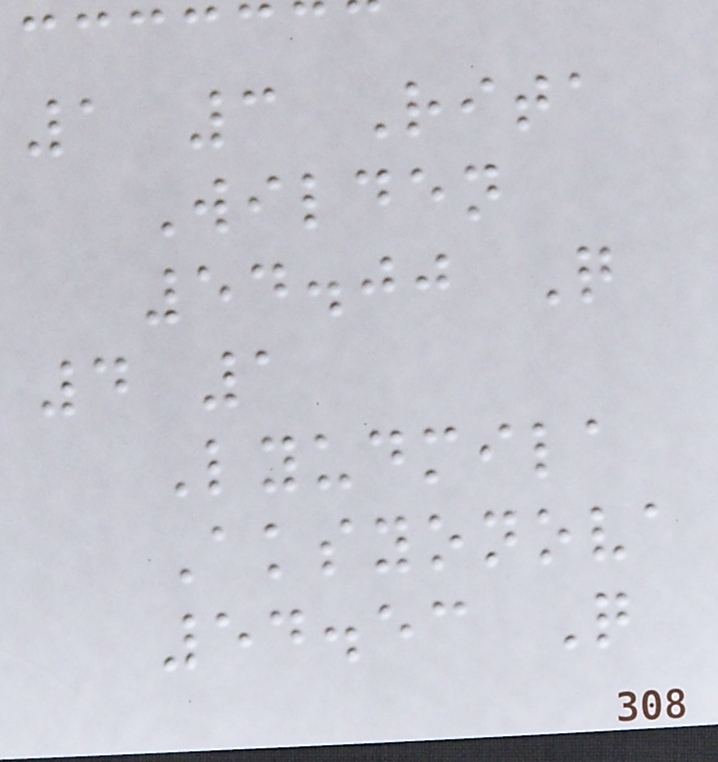1 3 Rita
Wilden
54.00 Q
4 1
Lyudmila
Aksyonova
54.53 Q
